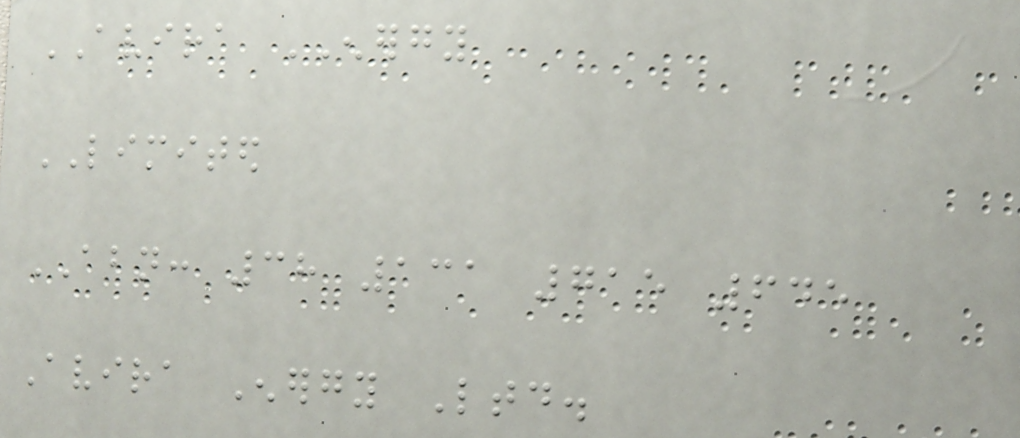AVIRA ENERGY
LIMITED
ABN: 38 131 715 645
Avira Energy Ltd.
